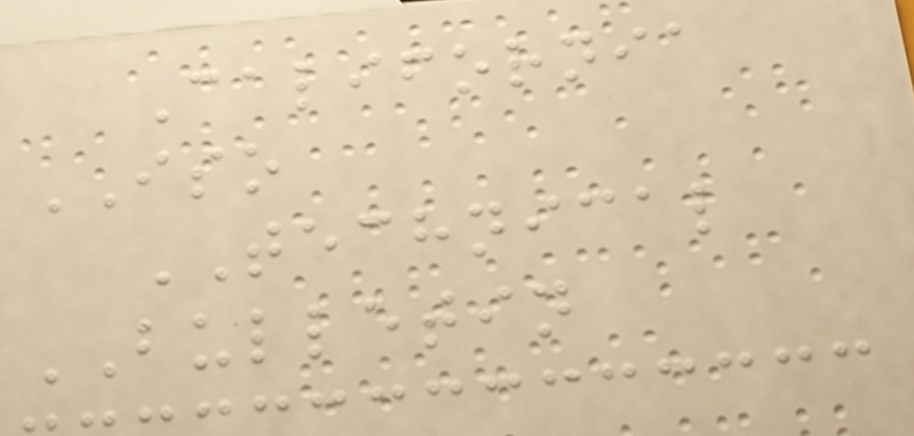California
ISO
TECHNICAL
BULLETIN
